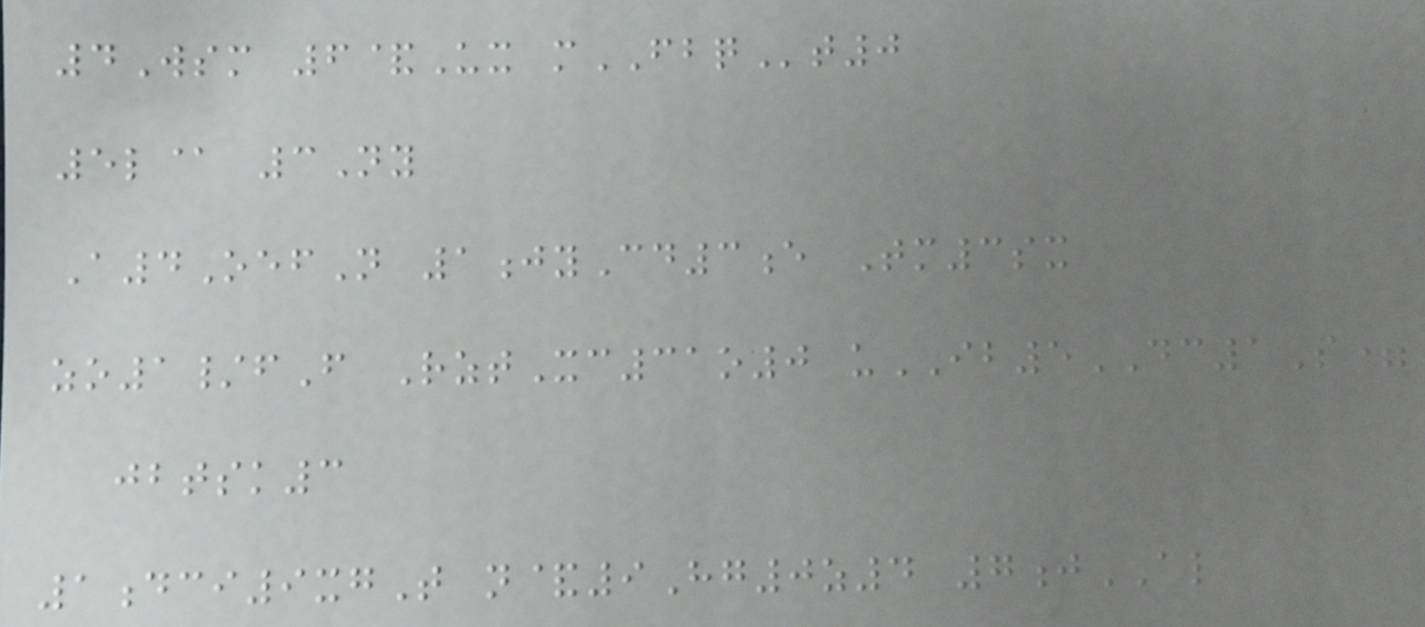4Wsm 6&Ux mFBQt0
5l@ 3Ny
A4OefN 1jyCd3e Tm3sx
zo1/fF RztXc31o0 uIB5DC1S=
jbtsk3
1dci9xgT n&9Hg0z4 7jAL
